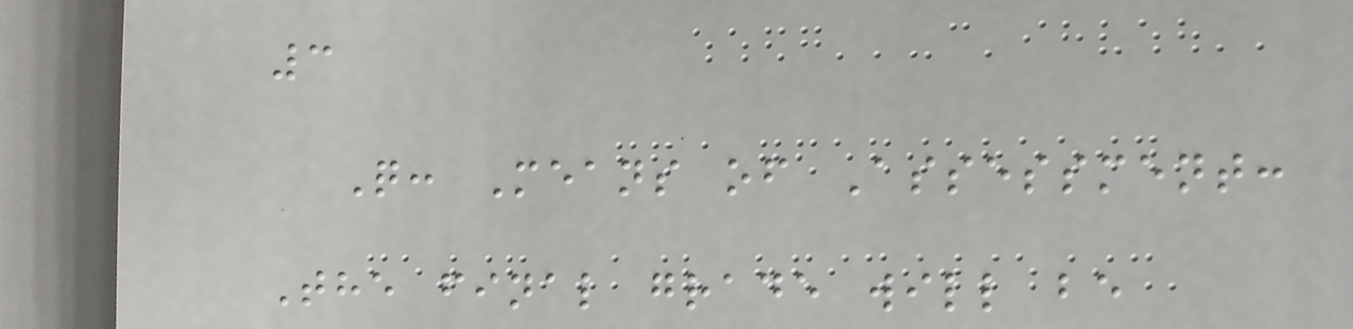3
Q: Means of Assessment:
The final grade will be
